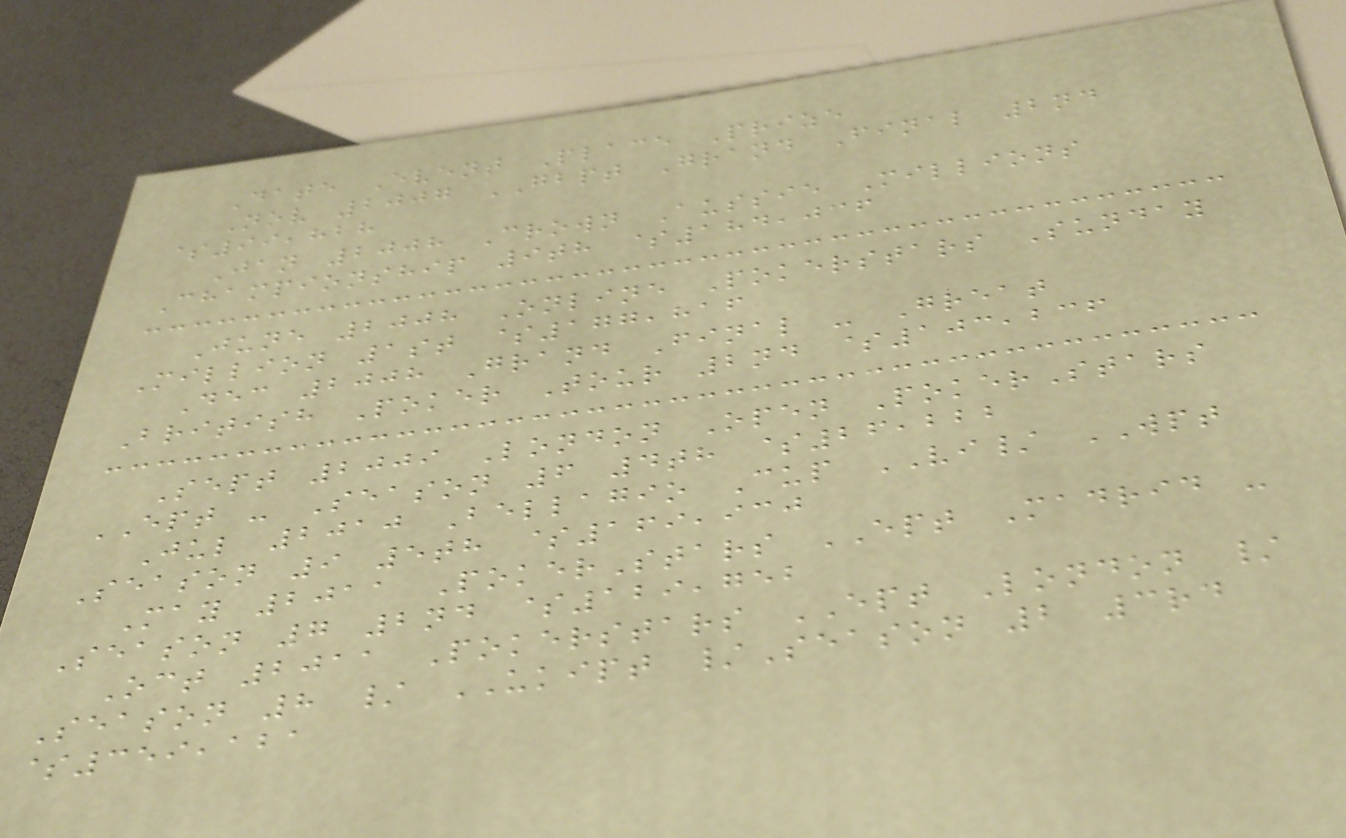Date Event Place Prize
Nov 2007 GBPT Grand Final 2nd
$99,828
Jan 2008 Crown Aussie Millions
Championship 9th $184,036
June 2008 Online Pokerstars Sunday
Million 1st $177,816
Dec 2008 Grand Final - Great
British Poker Tour 2nd $103,236
Sept 2009 London Open PokerStars
EPT - Season 6 4th $26,222
Jul 2010 Bellagio Cup VI/ WPT
Season 9 5th $169,930
May 2011 PokerStars EPT Madrid -
Season 7 2nd $129,752
Oct 2011 Pokerstars EPT London /
Season 8 / UKIPT /Season 2 3rd
$359,121
